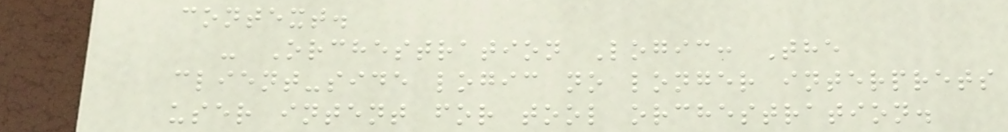context.
- Orchestration Logic: The
client-side logic no longer interprets
user intent for tool orchestration.
